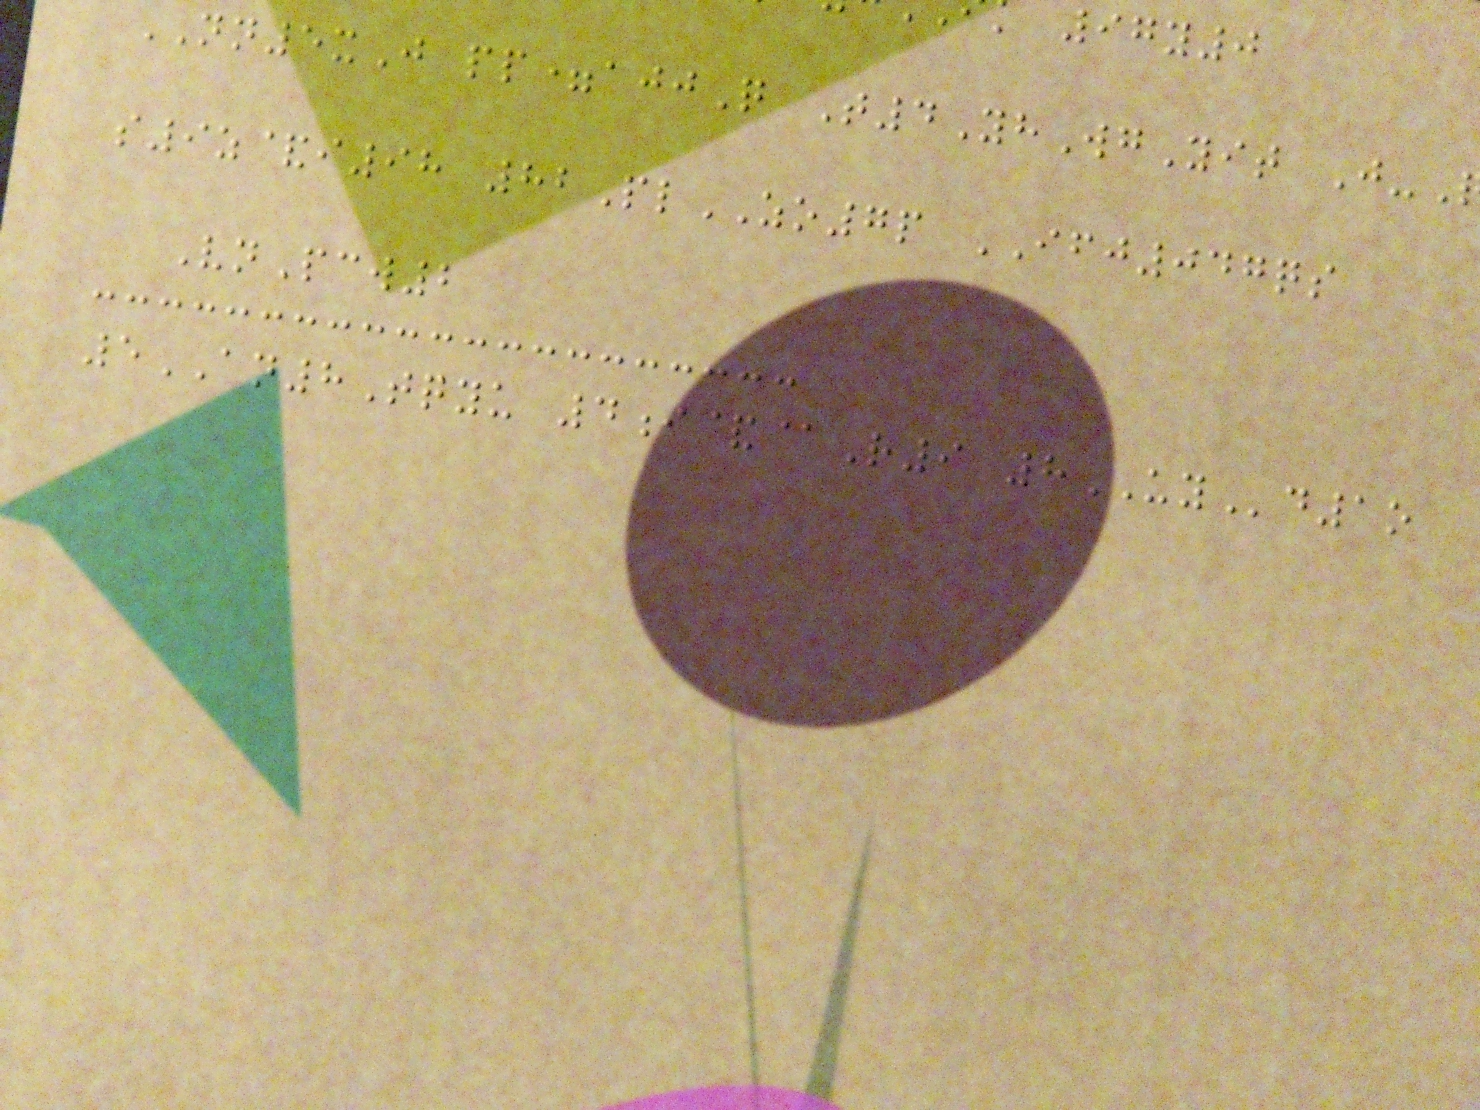NN5xJ pp=ajjQ T4YhWgYit J-
s9z&i98 82PlZO7p IFJ047qs
VnPcw2
5AN8Tqyu 4i&@R9 8UYd1o
